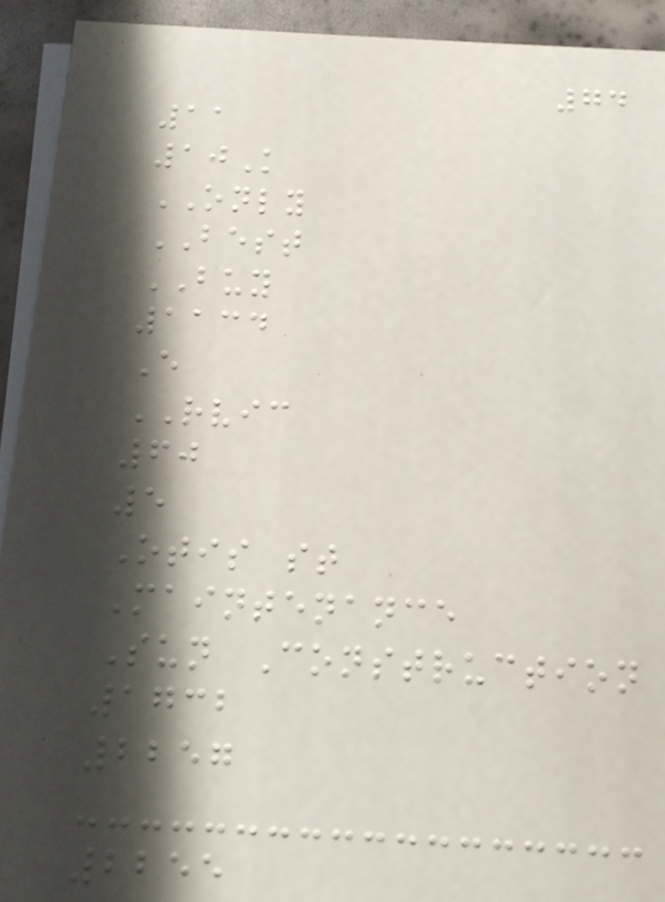74
11
10K
ONLY
BEST
BUY
1134
E
RVIC
60
5
Otis st
Maintenance
Sun Construction
1732
2257
2255
